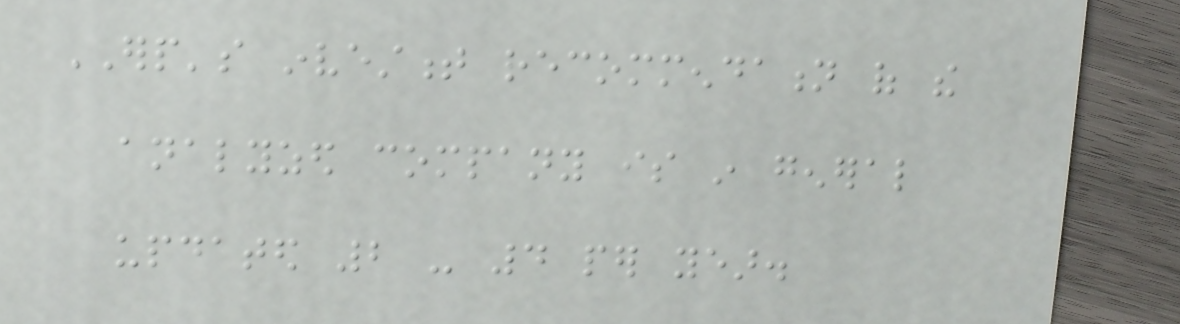ERP's investment recommendation of the
analyzed company is in general
updated 2 - 4 per year.
